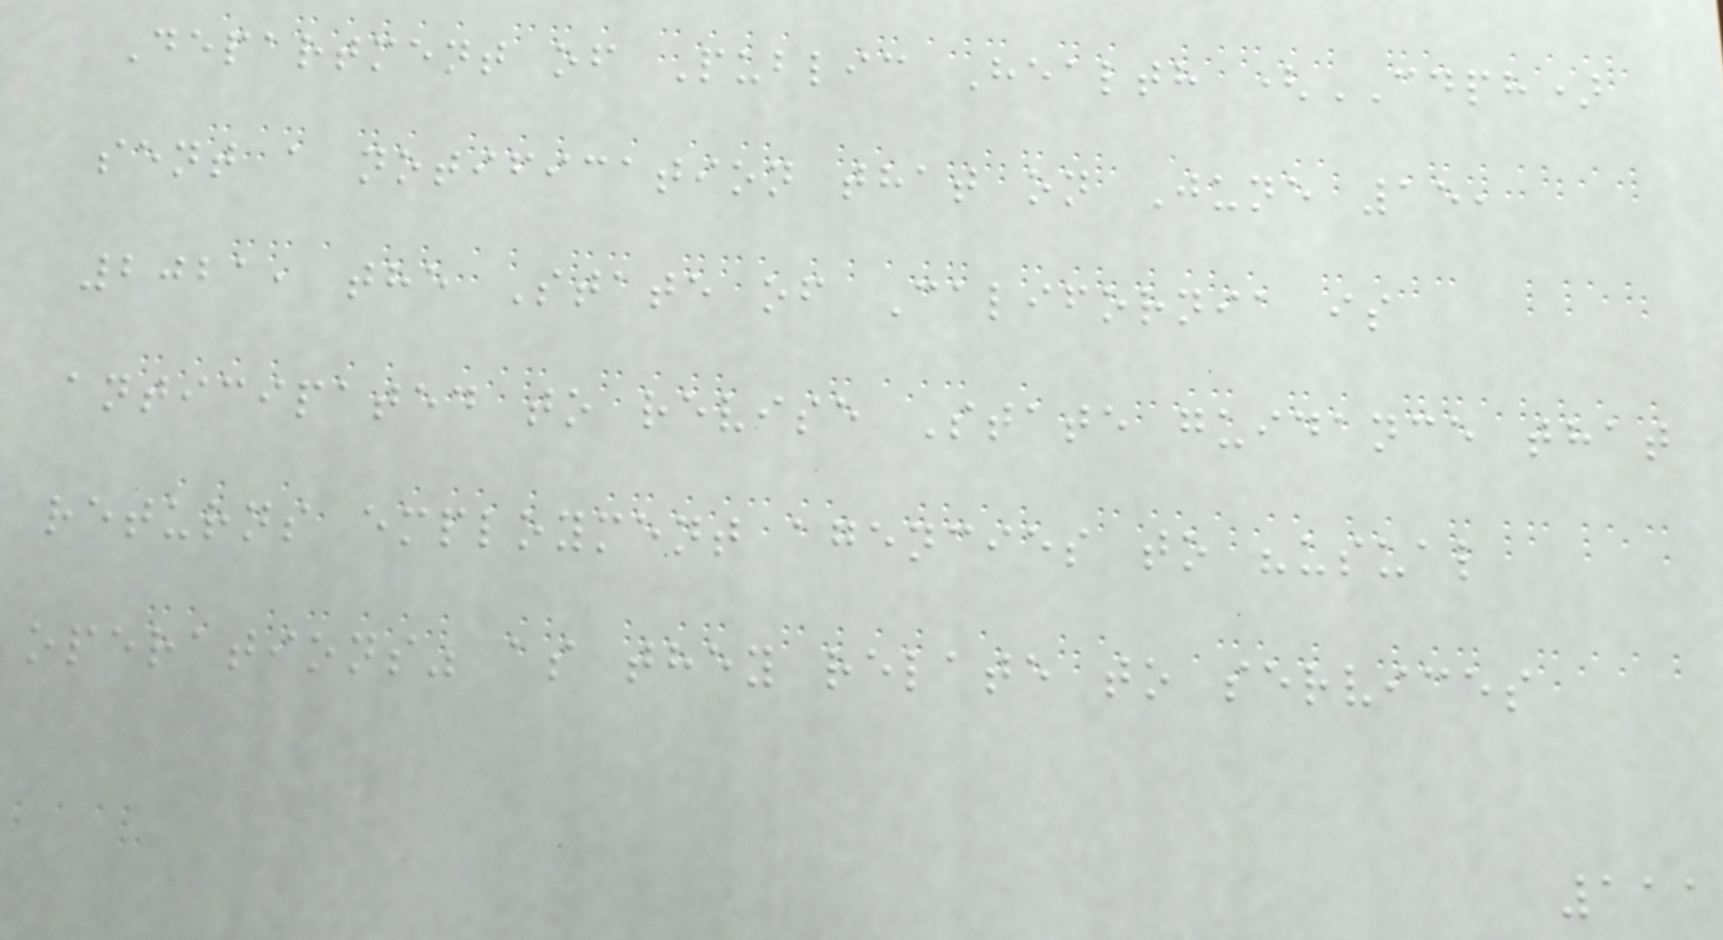Department of Public Health (CDPH)
sent a notification that on June 15,
2021, the State of California is
anticipated to revise State guidance that
returns employment agencies to "usual
operations" as they relate to services
111
